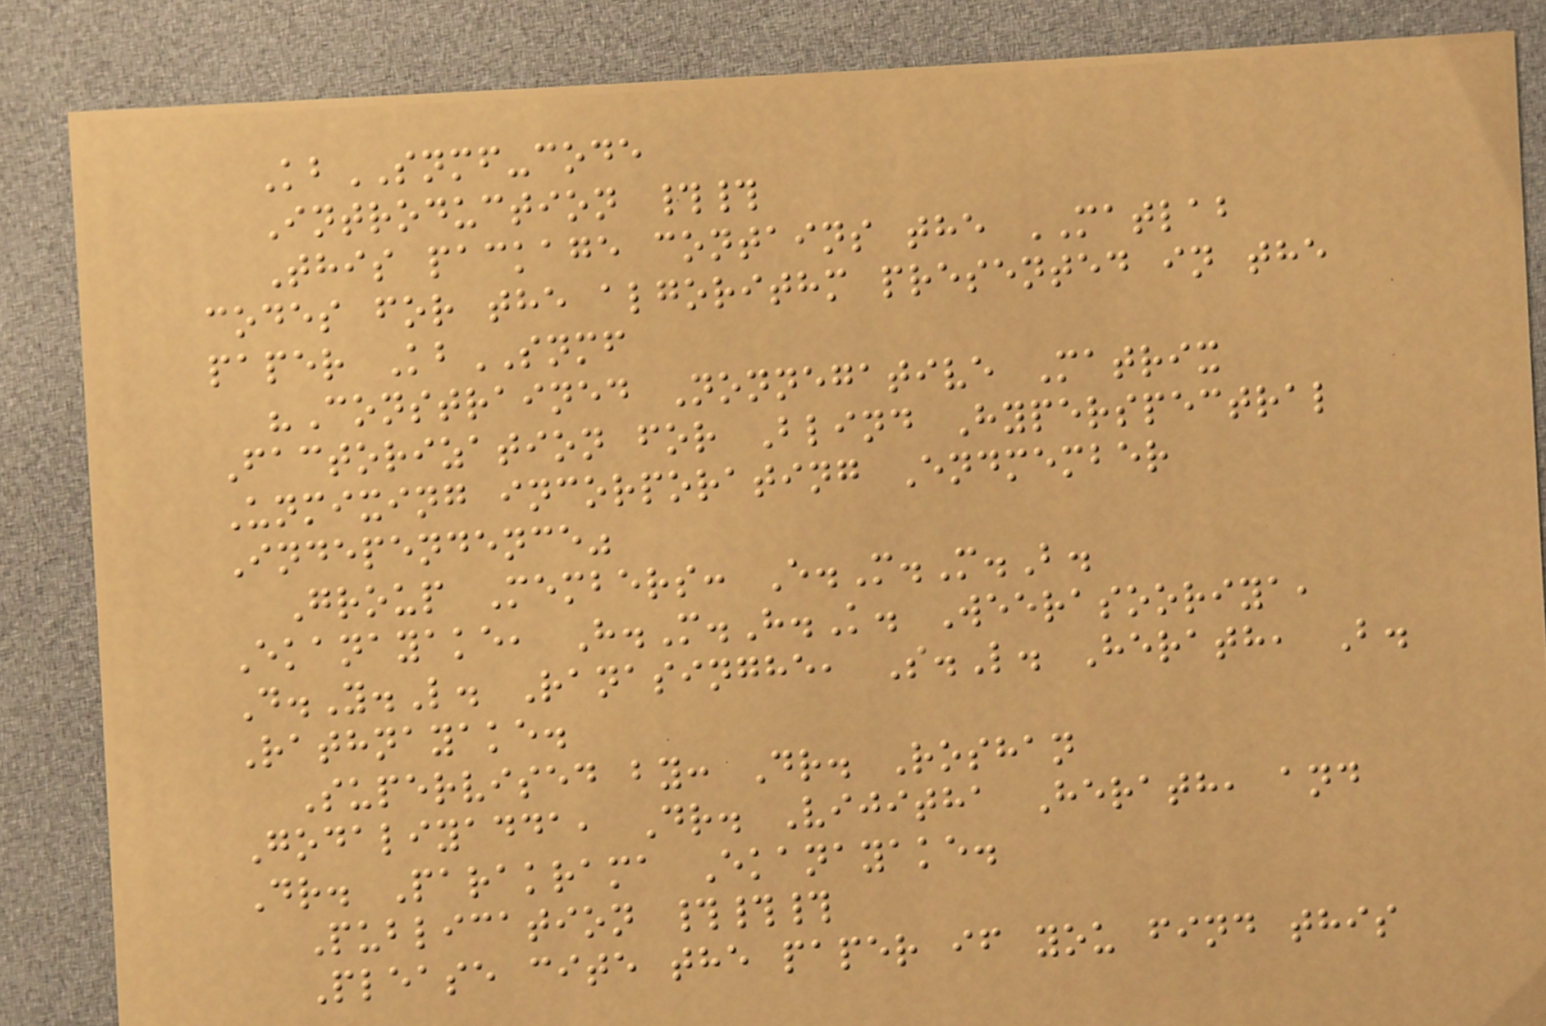KbSNMF-code
Introduction ##
This package contains the MATLAB
codes for the algorithm presented in the
paper KbSNMF
"Constrained Nonnegative Matrix
Factorization for Blind Hyperspectral
Unmixing incorporating Endmember
Independence"
Group Members: E.M.M.B.
Ekanayake, H.M.H.K. Weerasooriya,
D.Y.L. Ranasinghe, S.L. Herath, B.
Rathnayake.
Supervised by: Dr. Roshan
Godaliyadda, Dr. Vijitha Herath, and
Dr. Parakrama Ekanayake.
Publication ###
Please cite the paper if you find this
